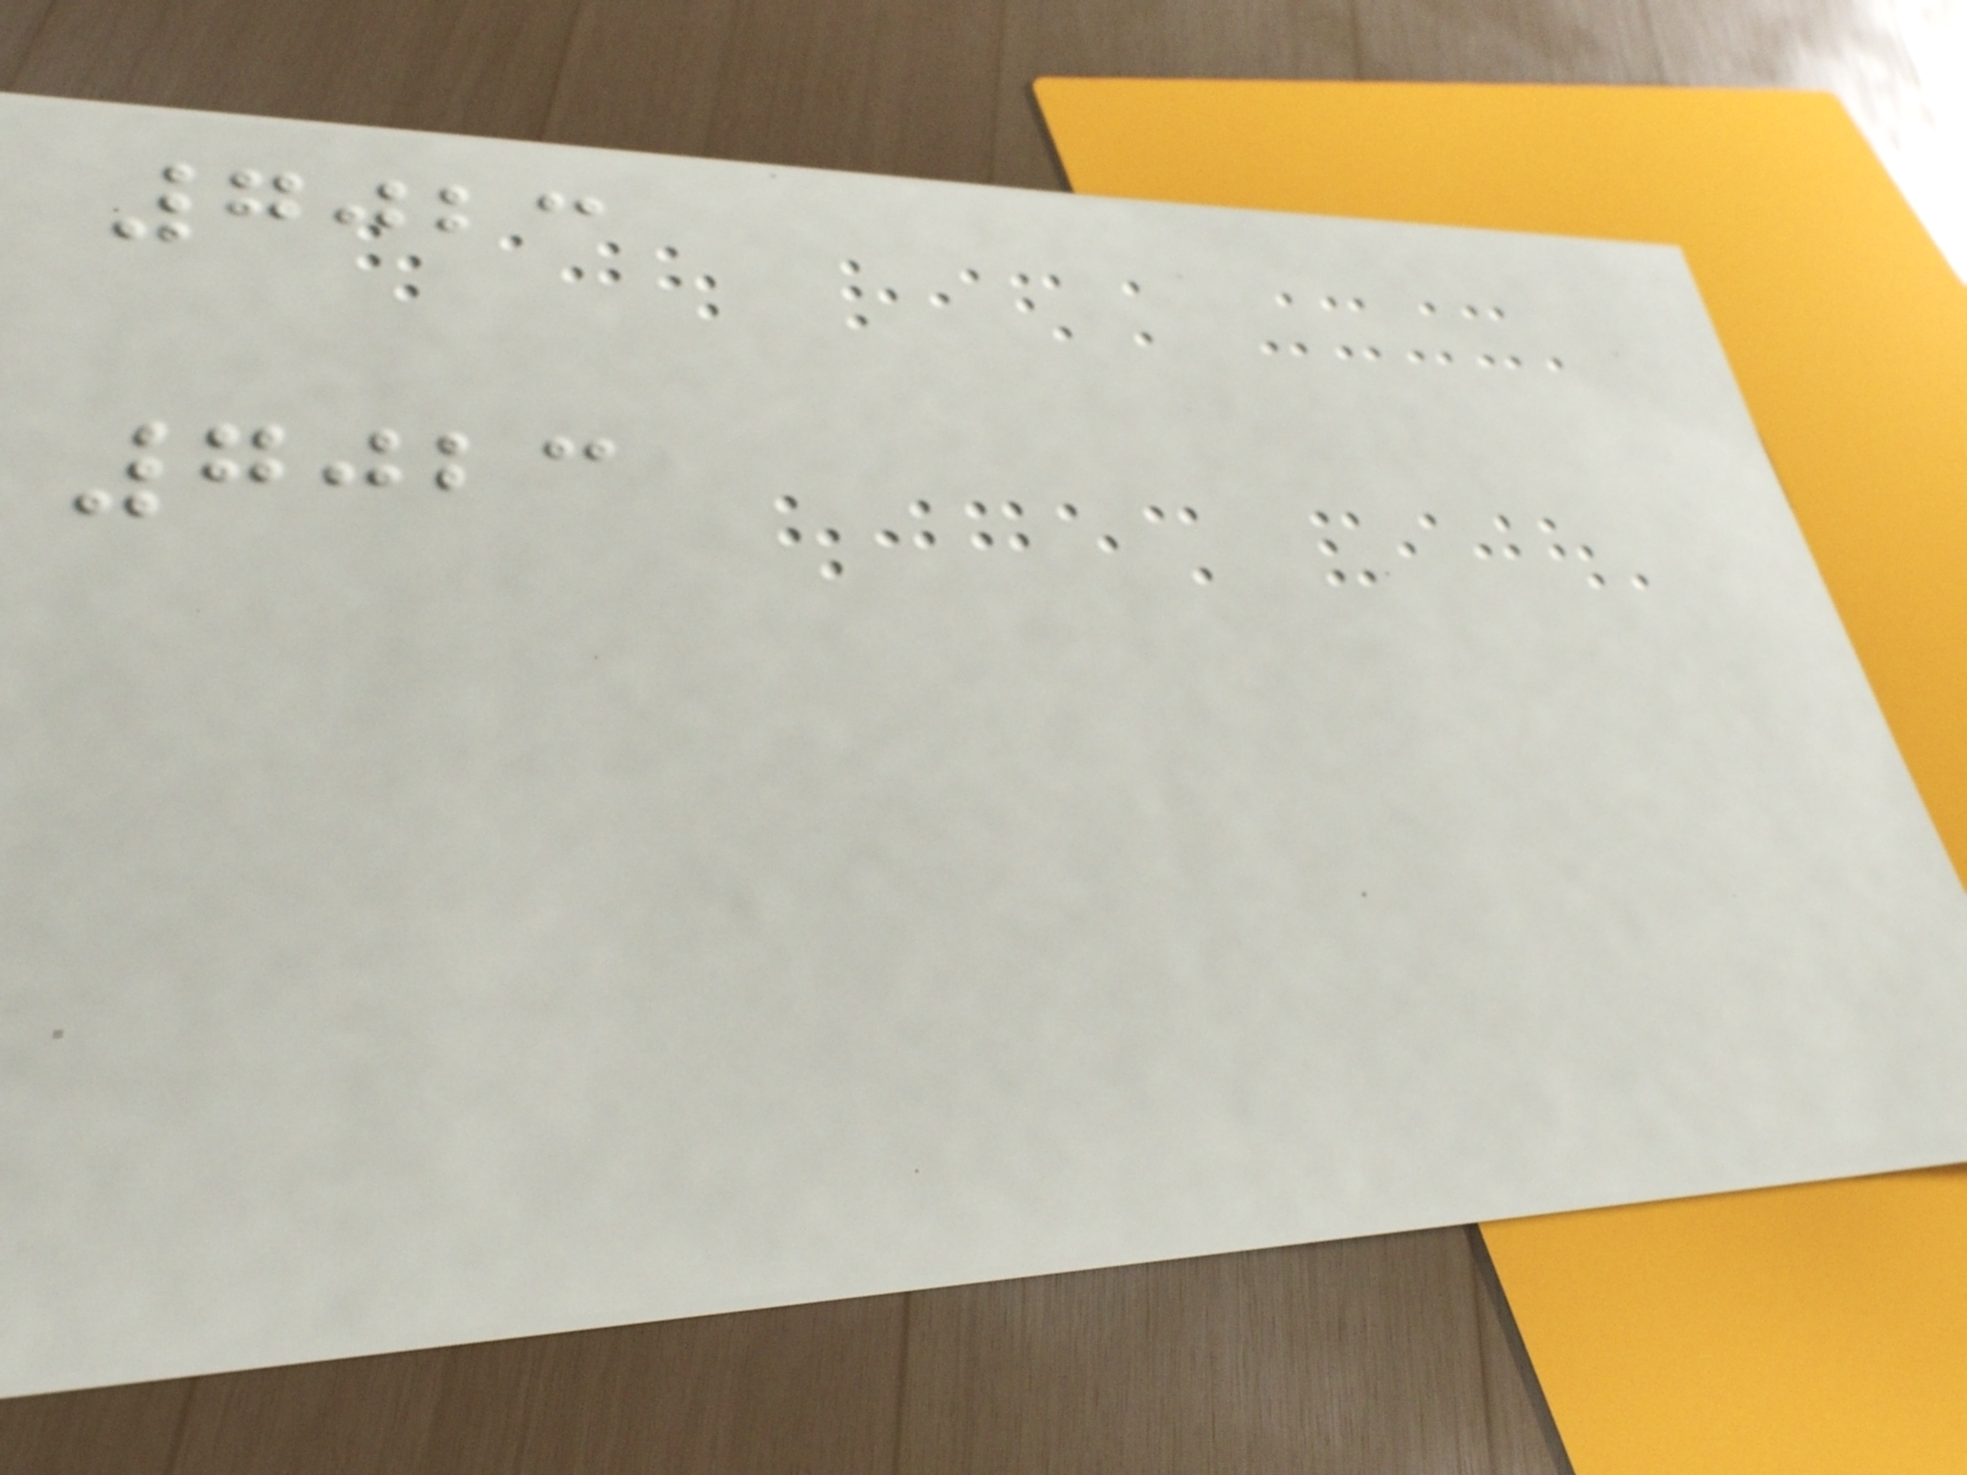7023
7023
